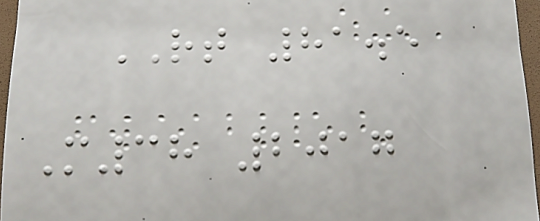RT 81.5
M38 2017
